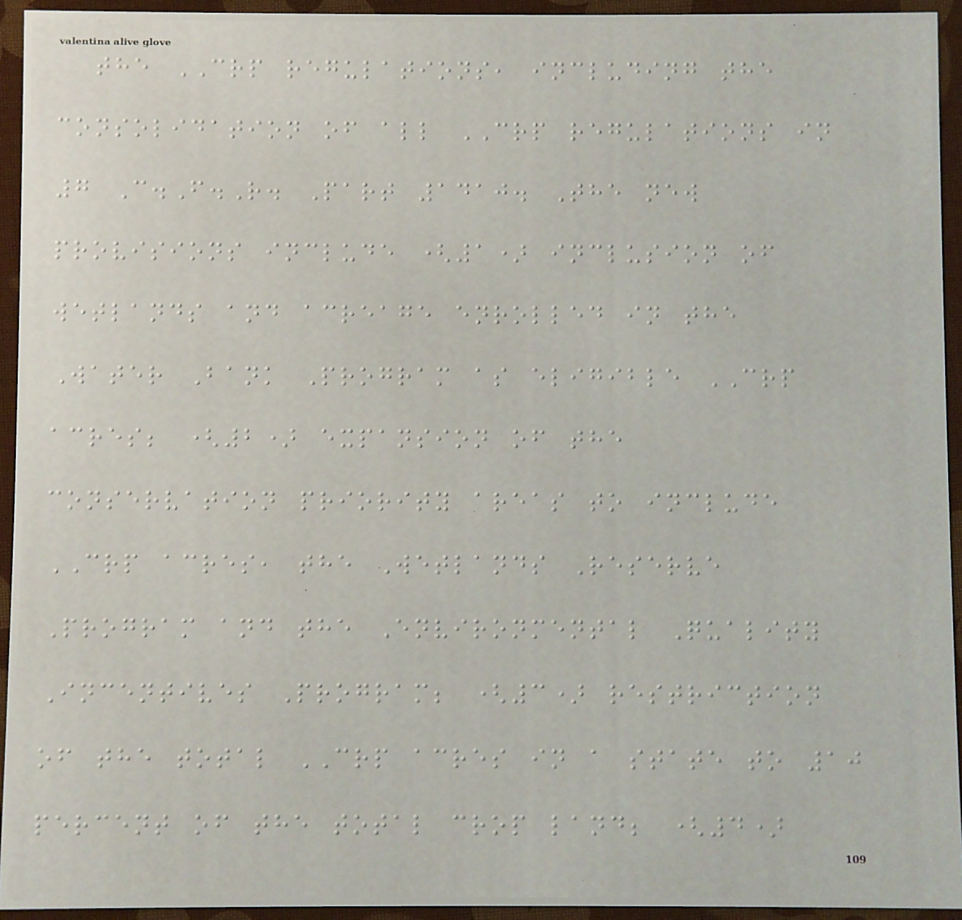the CRP regulations, including the
consolidation of all CRP regulations in
7 C.F.R. Part 1410. The new
provisions include (1) inclusion of
wetlands and acreage enrolled in the
Water Bank Program as eligible CRP
acres; (2) expansion of the
conservation priority areas to include
CRP acres, the Wetlands Reserve
Program and the Environmental Quality
Incentives Program; (3) restriction
of the total CRP acres in a state to 10
percent of the total crop land; (4)
